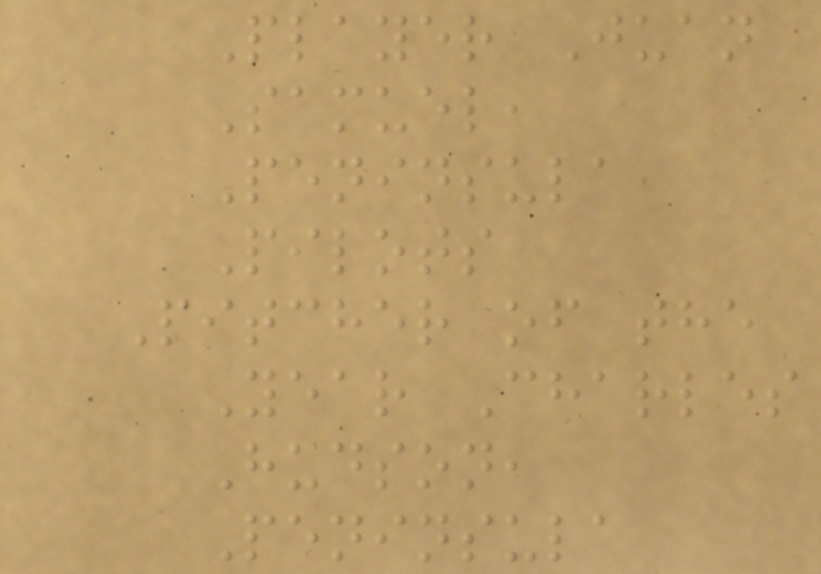Player Juan
Samuel,
Peninsula
Pilots
Pitcher of the
Year Charles
Hudson,
Peninsula
